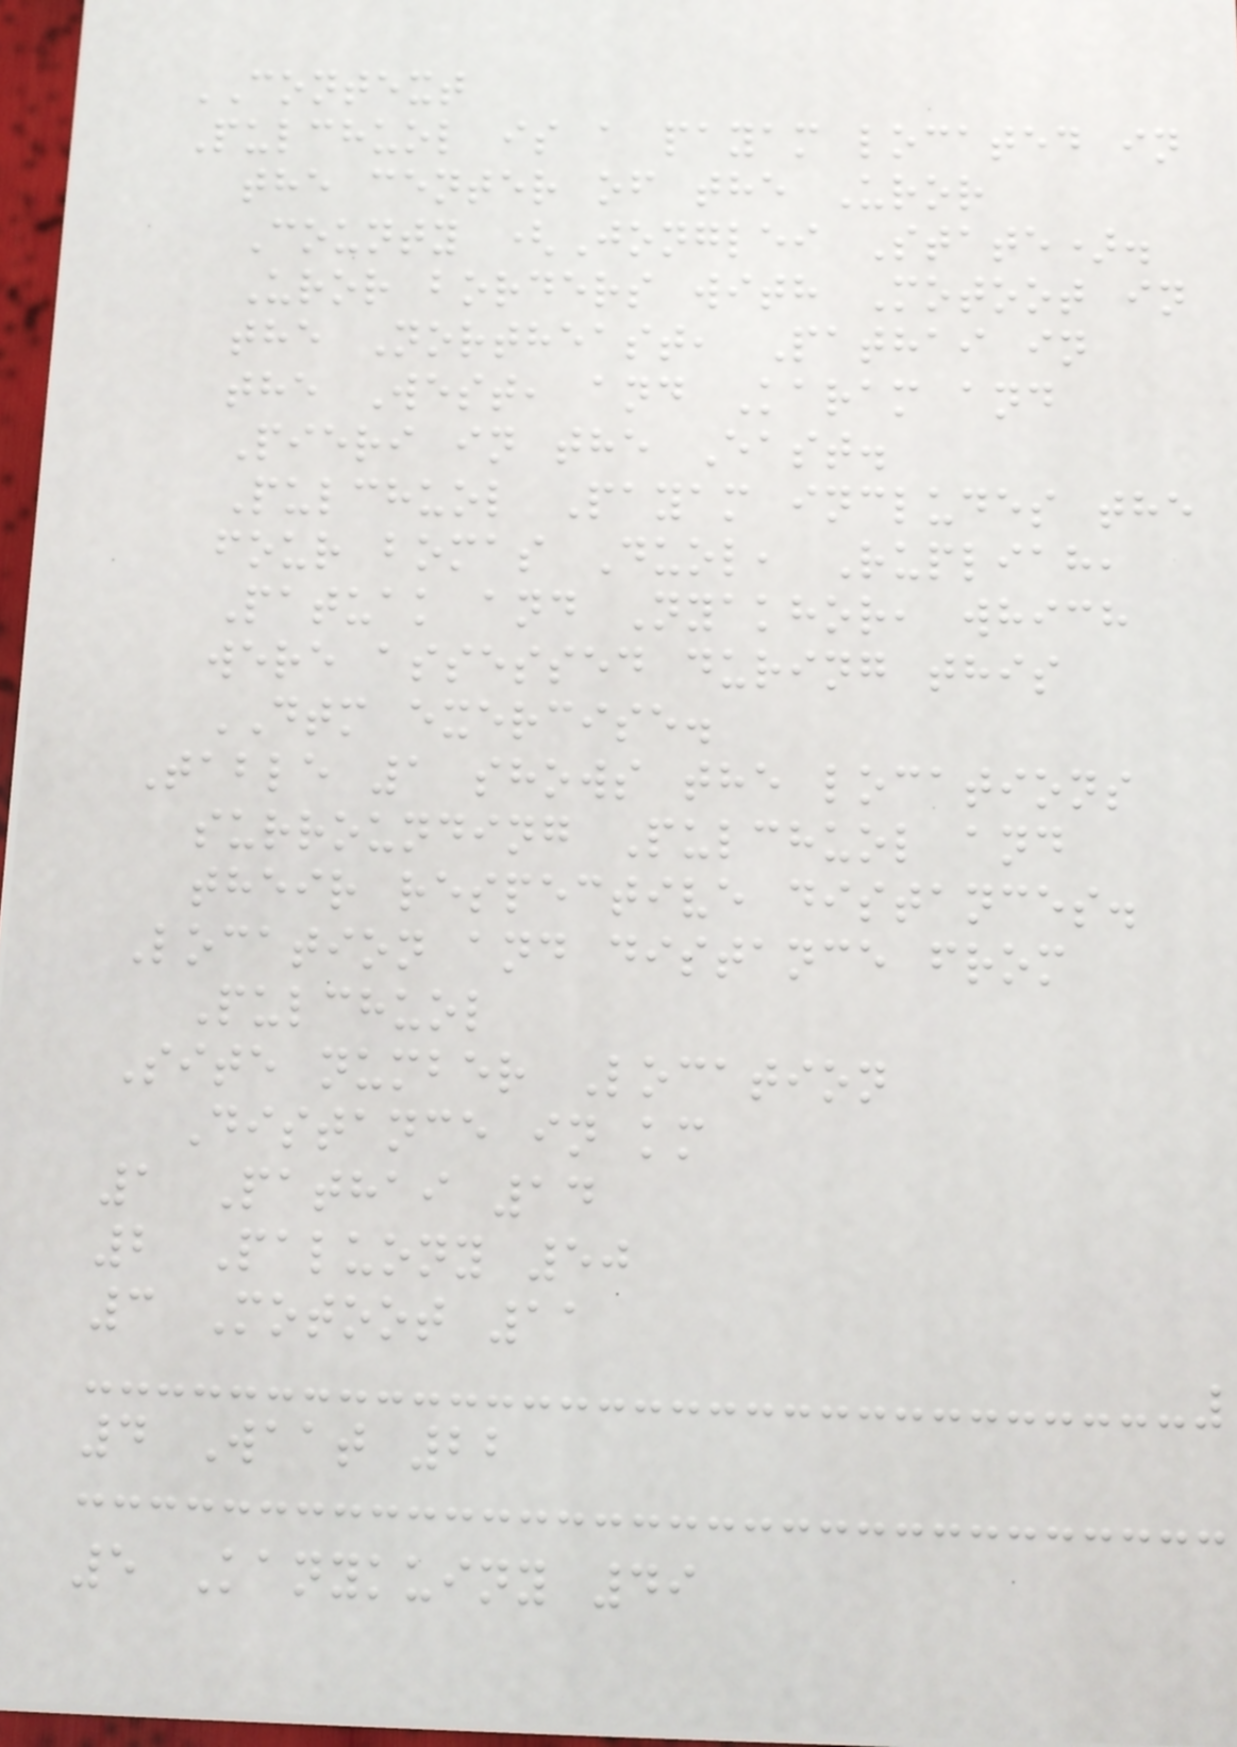CONTEXT
Pulchuol is a payam located in
the center of the Uror
County (Jonglei State).
Uror borders with Motoot in
the Northeast, Pathai in
the West, and Karam and
Pieri in the East.
Pulchuol Payam includes the
four bomas Duol, Rupliah,
Patuak and Nyakhor, which
were assessed during this
DTM exercise.
Table 1 shows the locations
surrounding Pulchuol and
their respective distances.
Location and distance from
Pulchuol
Site number Location
Distance in km
1 Pathai 14
2 Paluony 50
3 Motoot 11
4 Waat 22
5 Kanykuiny 49
